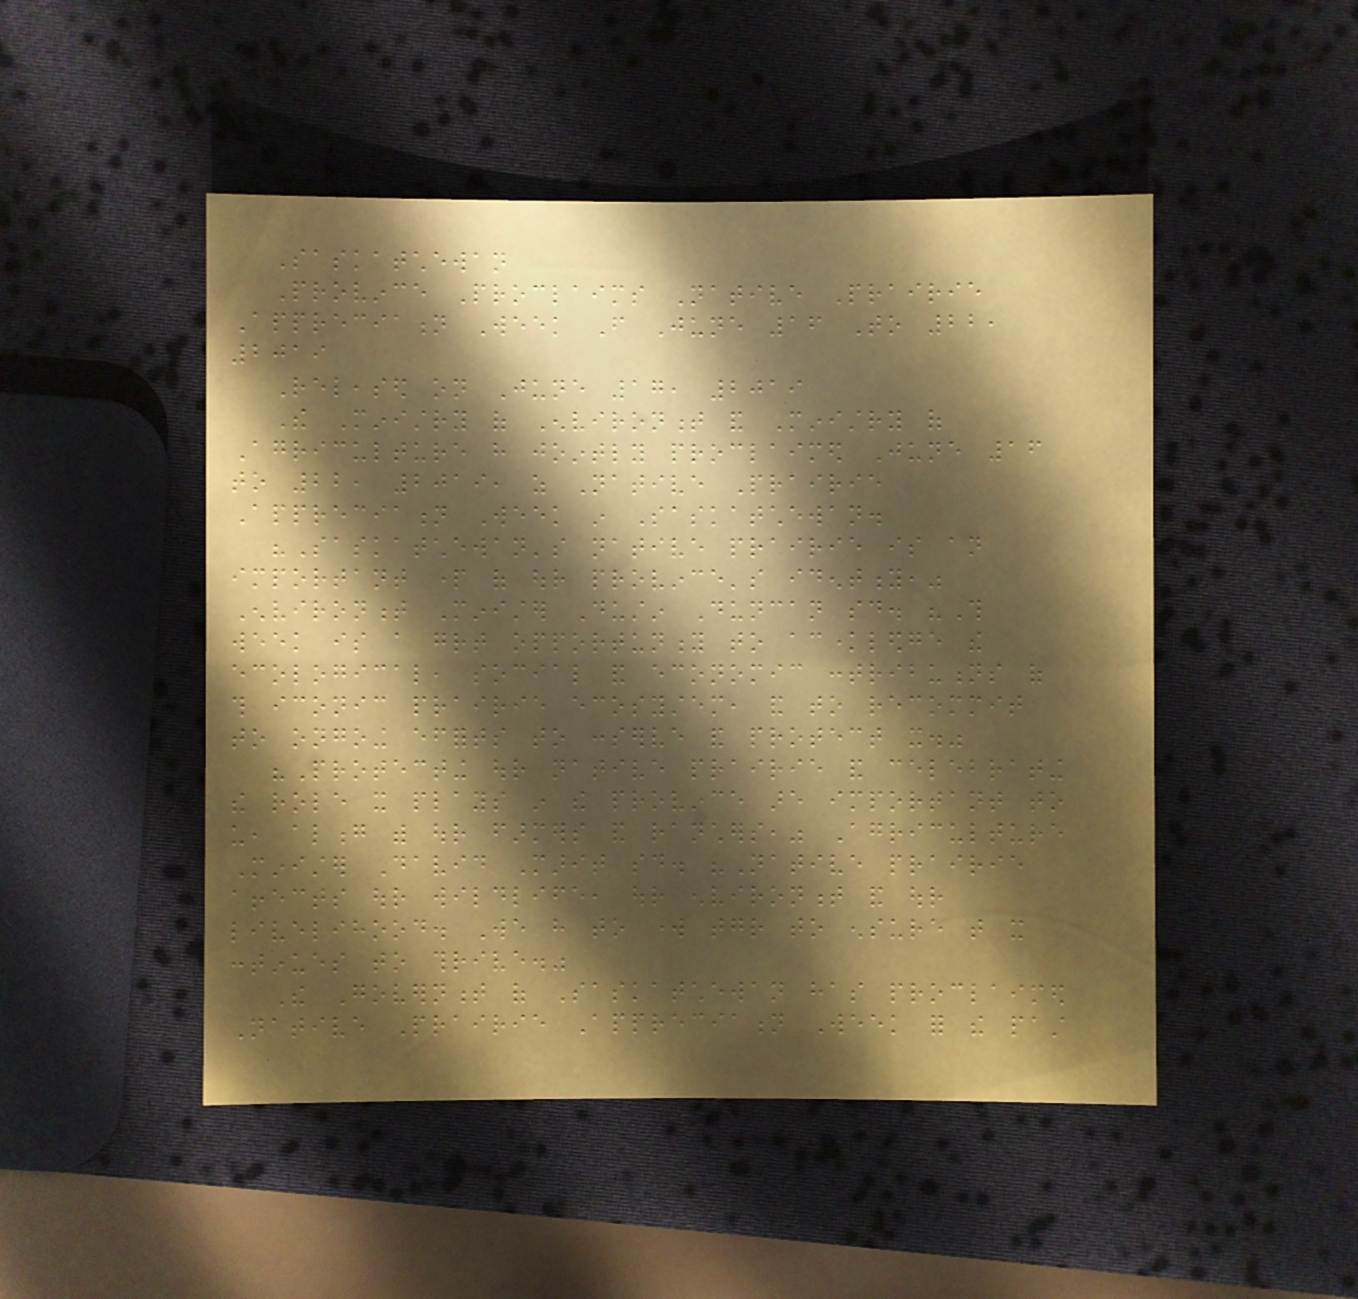Saskatchewan
Province Proclaims Native Prairie
Appreciation Week From June 16 To 22,
2019
Released on June 17, 2019
The Ministry of Environment and Ministry of
Agriculture have jointly proclaimed June 16
to 22, 2019, as Native Prairie
Appreciation Week in Saskatchewan.
"Saskatchewan's native prairie is an
important part of our province's identity,"
Environment Minister Dustin Duncan said. "This
week is a great opportunity to acknowledge the
ecological, social and economic contributions of
this iconic prairie ecosystem, and to recommit
to ongoing efforts to conserve and protect it."
"Protecting our native prairie and celebrating
the role it plays in the province are important to
us, along with our farmers and ranchers," Agriculture
Minister David Marit said. "Native prairie
affects our wildlife, our environment and our
livelihood. We have to work together to ensure that it
continues to thrive."
The Government of Saskatchewan has proclaimed
Native Prairie Appreciation Week for the past
